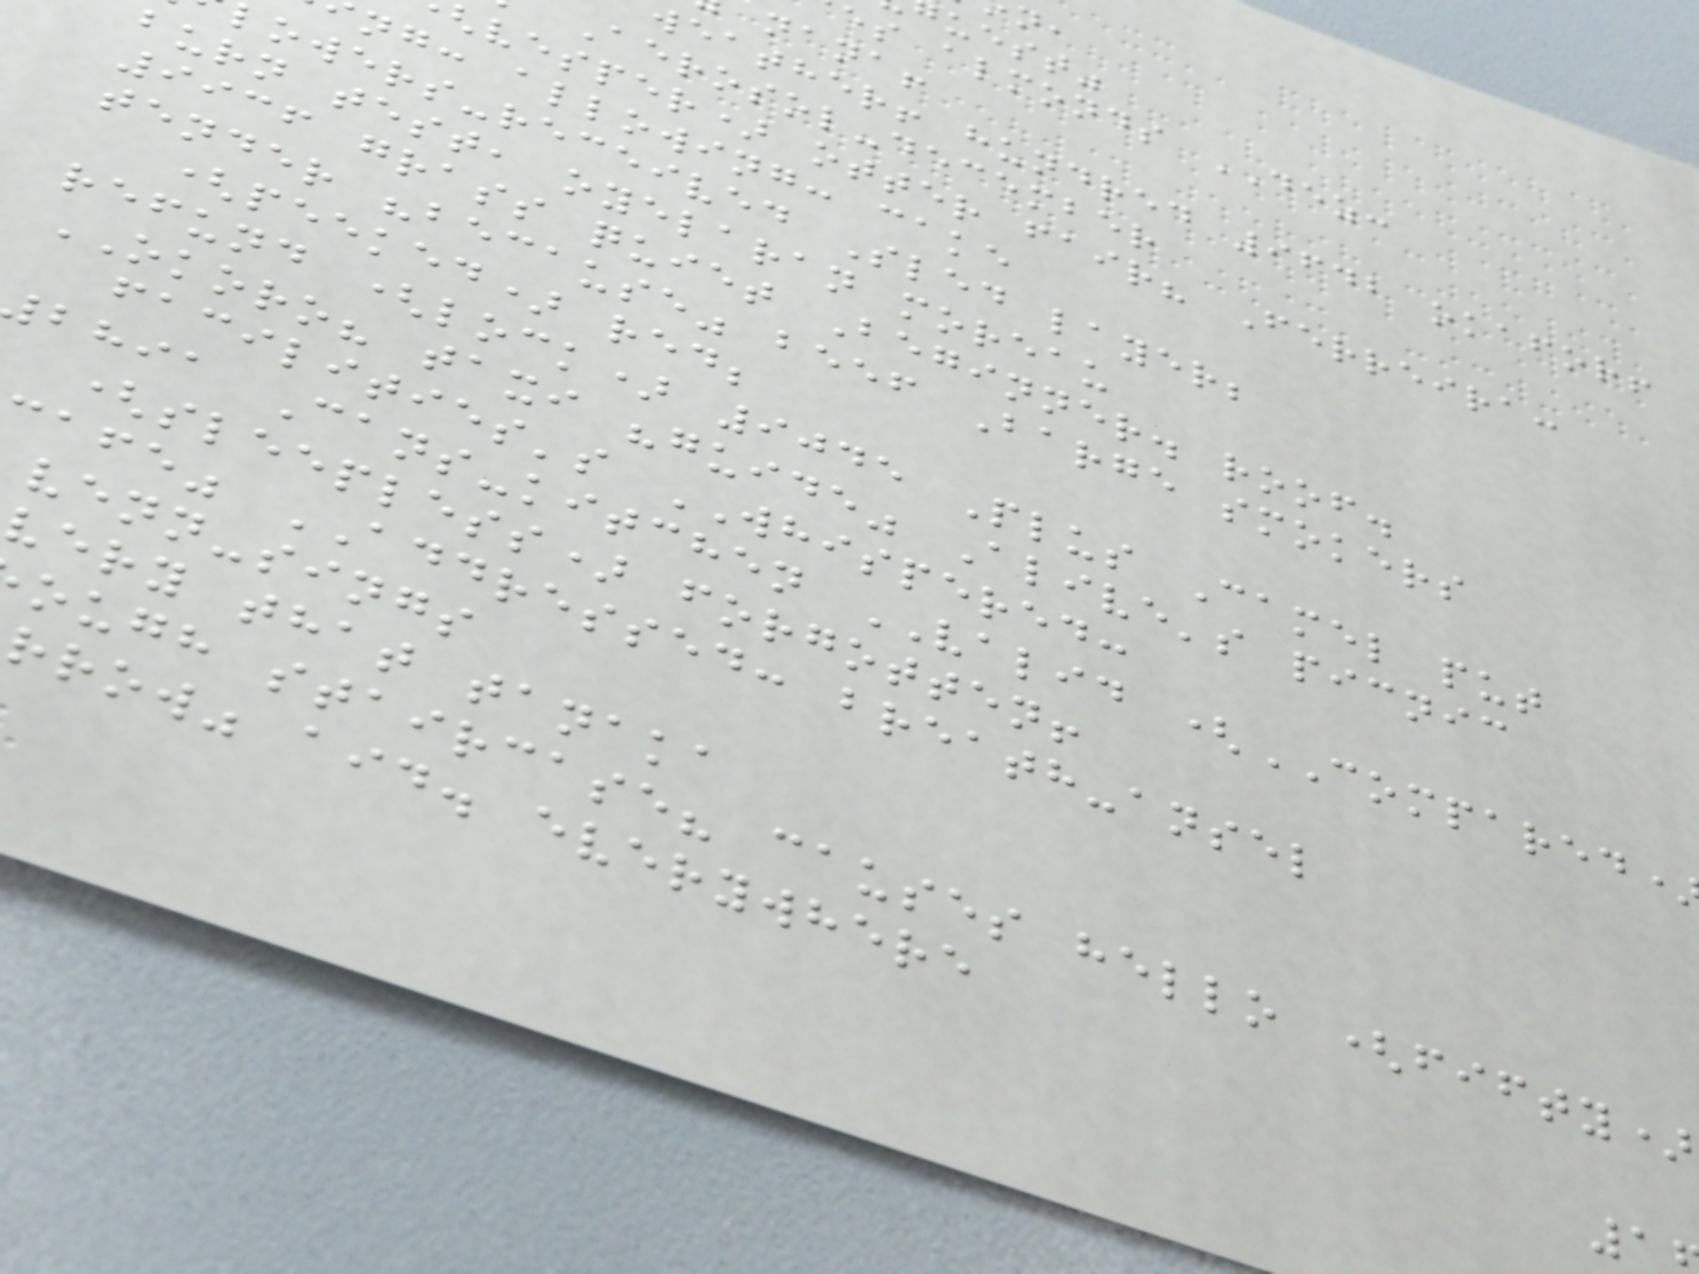es almonds DEZ:
nana!
weather! hundred 9642 okafor!
Aerosol-december
vesper) otter fair? Ferreira:
ng: allowing: cake
lowers-received Sled layer;
burn test, oyelaran moreau
9936 grass quiet Beginner. roof.
tender "because" beef Barge smokers
(peeked) red;
refund (lock) 9045 Plus Camel put
OKORO? taxi "guide" Alive's picnic
facilities's WHISPERED:
bhia Cans-kitchen VALID (COMPARED
(sleepless) forgotten!
cafe" ADDRESSED: breath-ansel
venn-sings
very that tanaka
ough staircase? causes hello (fifty)
rrow" aid. everywhere
